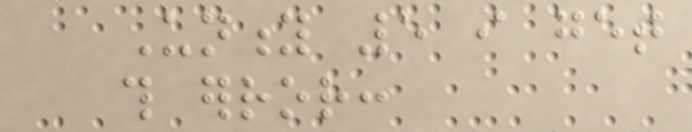Unity 5 i get
this error:
